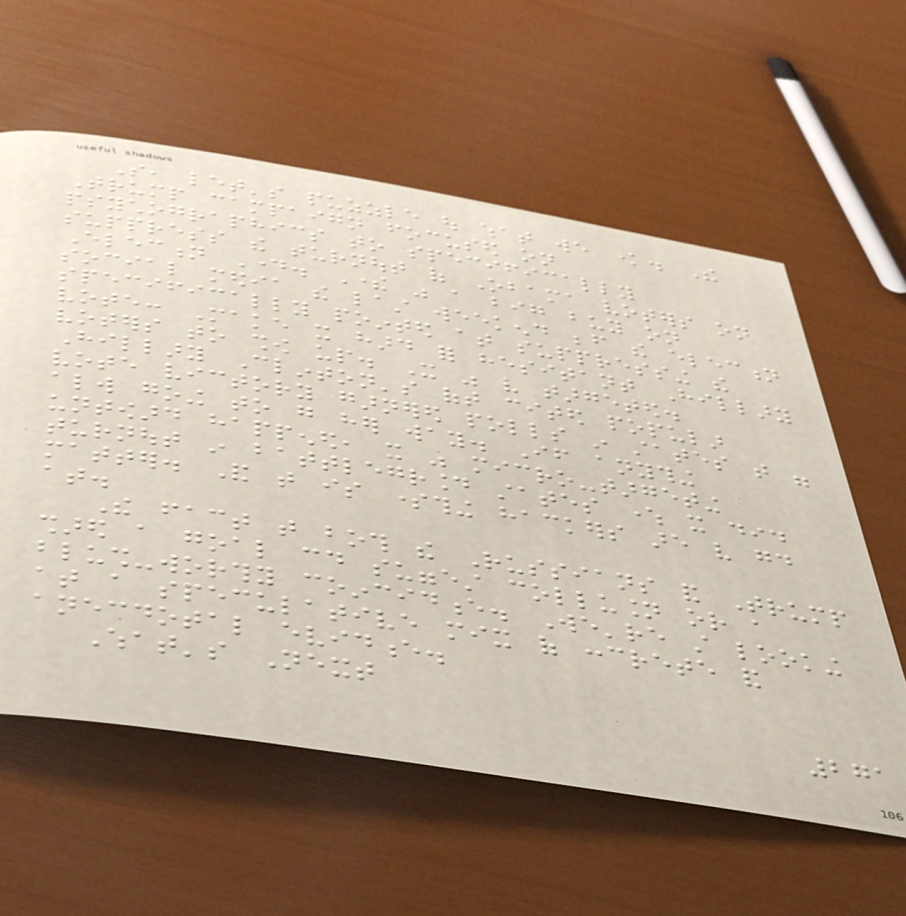So, let's puzzle out what we know. The
Trump campaign focused on
psychographics to specifically
suppress the turnout of Obama voters on
Election Day. There was a big buy on
social media the last weekend before the election
specifically pointed at suppressing the
vote: Make it hard for hesitant Hillary
voters to show up. It was very targeted.
Hillary Clinton's oft cited popular
vote victory garnered polls in states that were
always going to go her way. If anything
untoward happened, it was micro-targeting
turnout in battleground states where it did
matter. And that is something hackers are very good
at.
The fact that both the Russians and Trump
shared a goal could suggest collusion or a
blush-worthy coincidence. We're still looking
at a speculative mix of concrete and
anecdotal evidence.
What's Next
271
